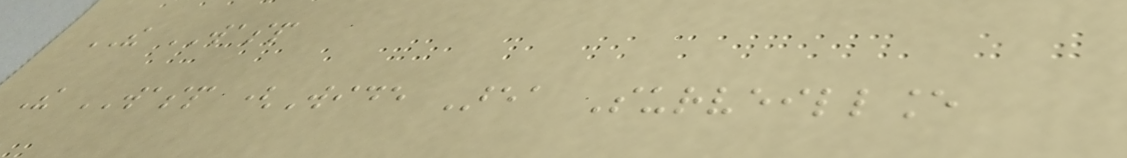THE WASP
The WASP (Wide Area Surveillance
